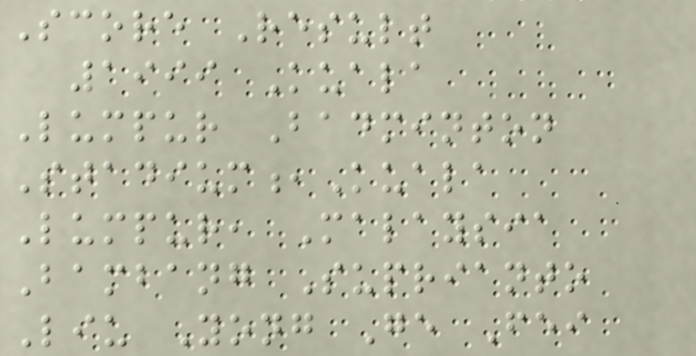Score Result
1999 Kuala
Lumpur Badminton
Stadium,Kuala
Lumpur, Malaysia
Bambang Suprianto
Liu Yong Ge Fei
